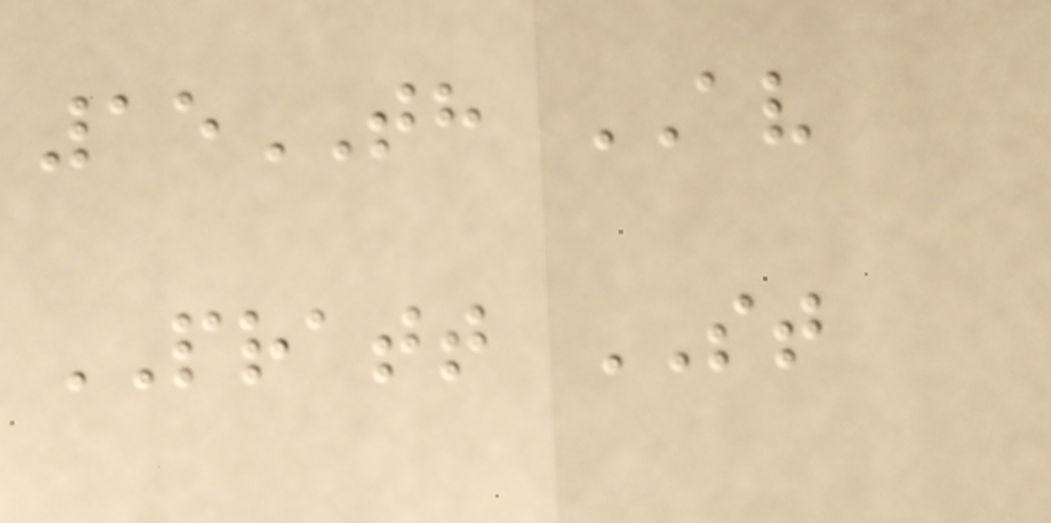15TH AV
PRATT ST
